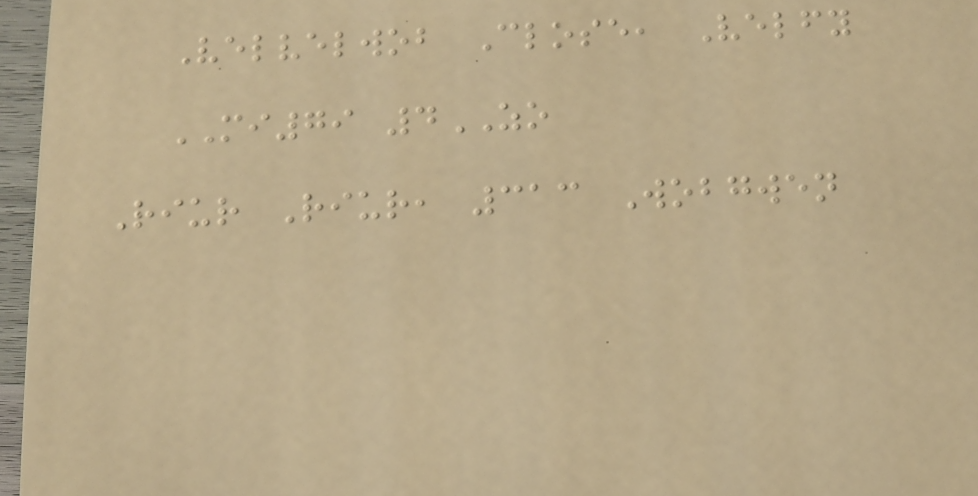Velvelwob Close, Velfy
MI79 4ZO
Riur Riur, 313 Wobgwen
